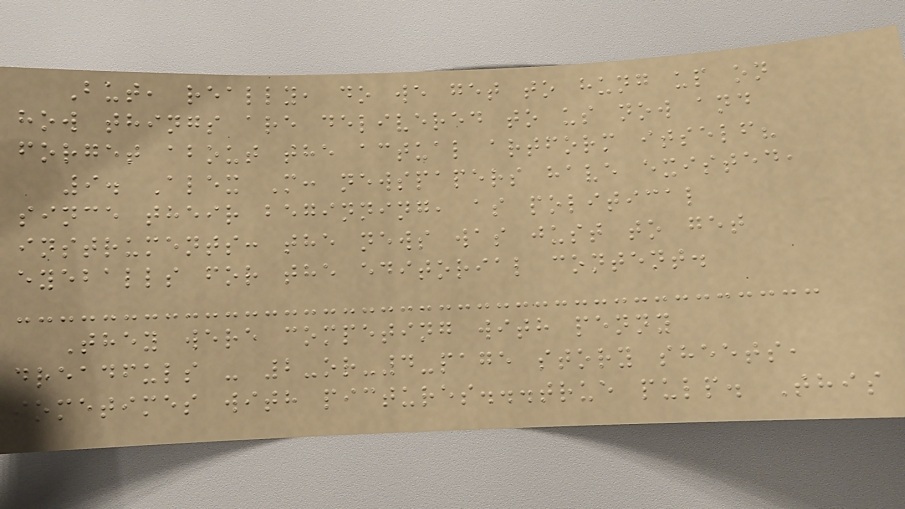But, really, do we get to hung up on
how things are delivered to us now and
forget about the actual artform itself?
9. Alex M: newspapers have existed,
since their beginning, as political
instruments: the news was just to get
eyeballs for the editorial content.
They were competing with penny
dreadfuls - 2-or-4-page story sheets,
sometimes with pictures...true pulp. This
